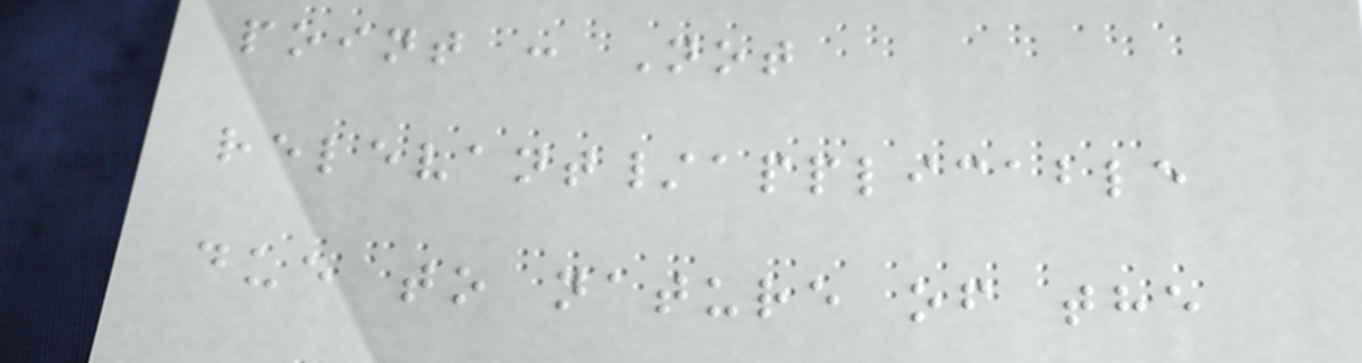point : Not
relevant/applicable
due to nature of the
